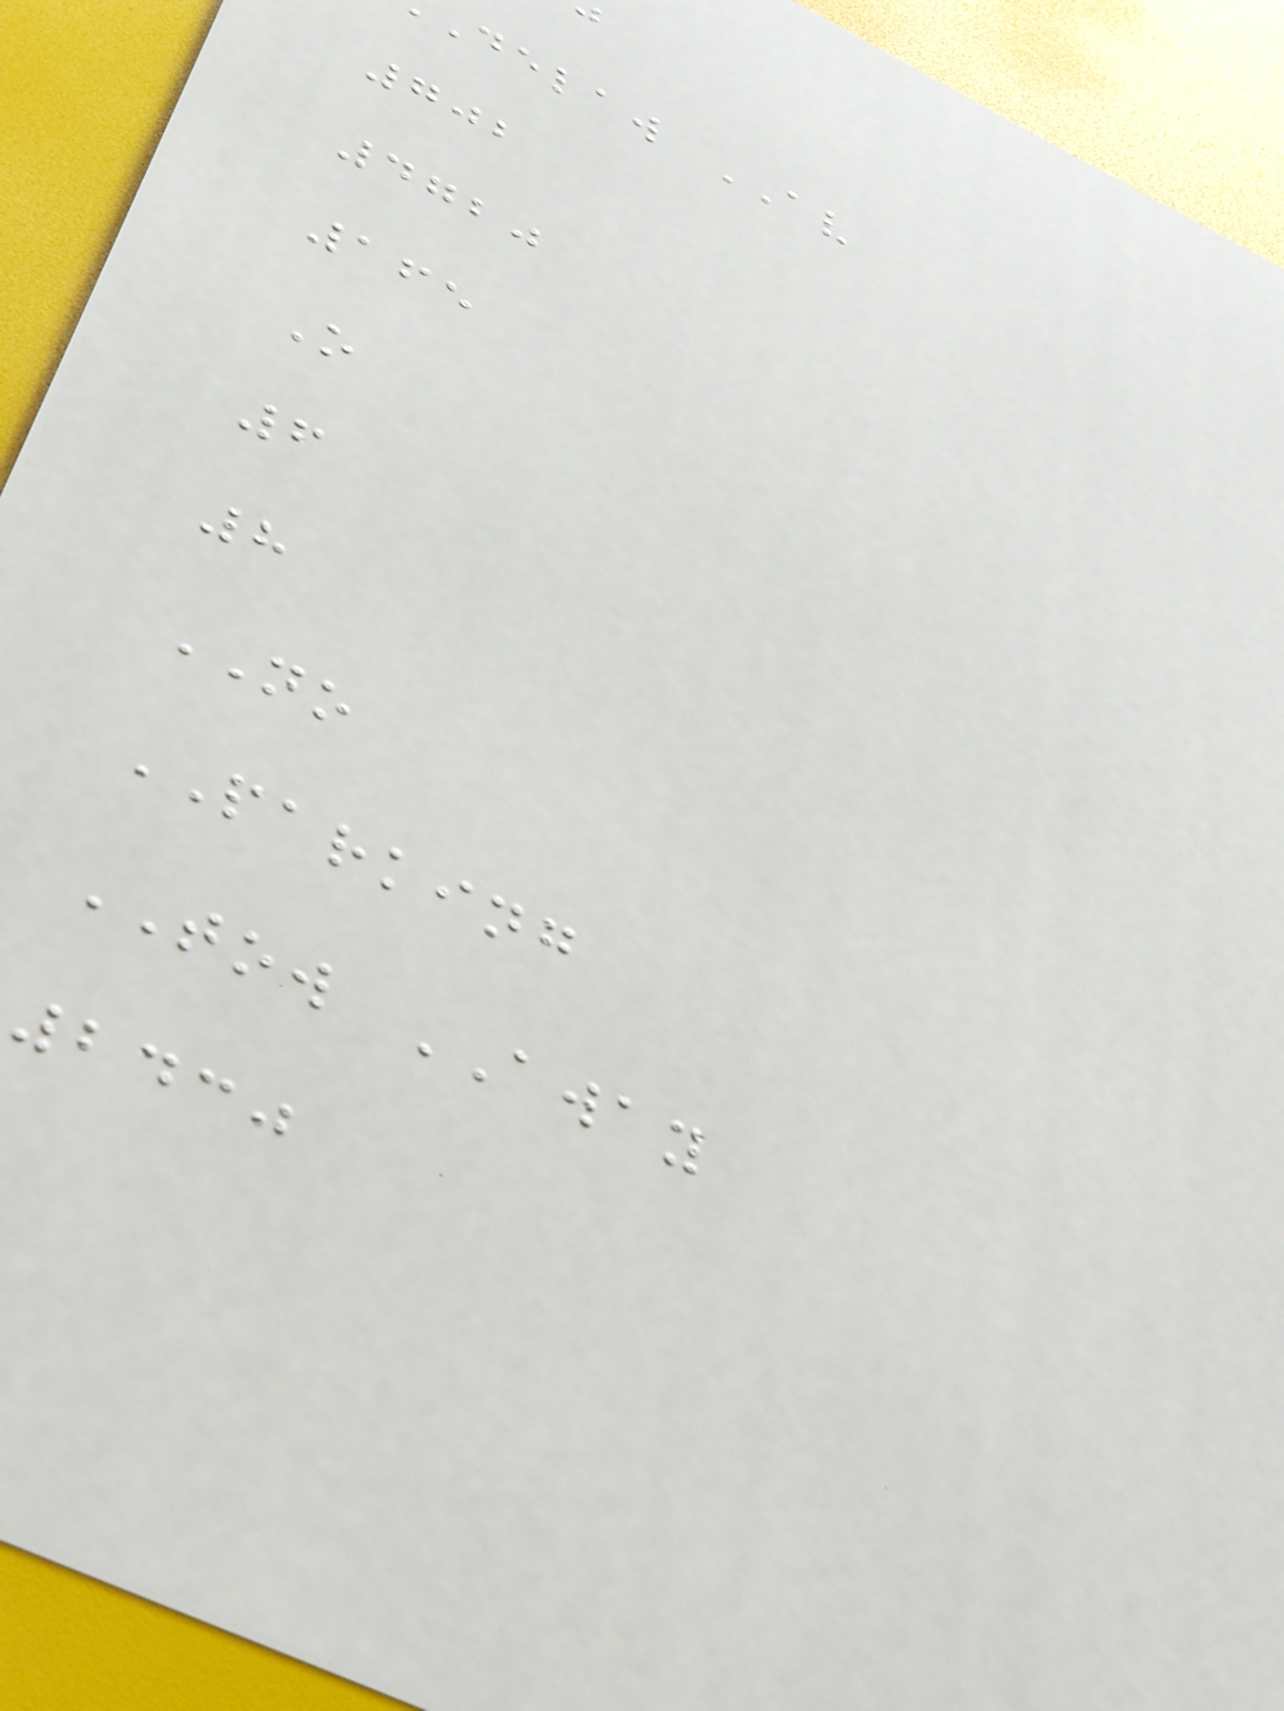delaw AV
702
4720
165
O
6
8
NO
PARKING
TOW AWAY
2430
